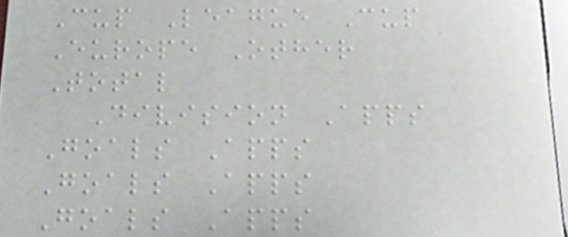Cup League Cup
Europe Other
Total
Division Apps
Goals Apps
Goals Apps
Goals Apps
